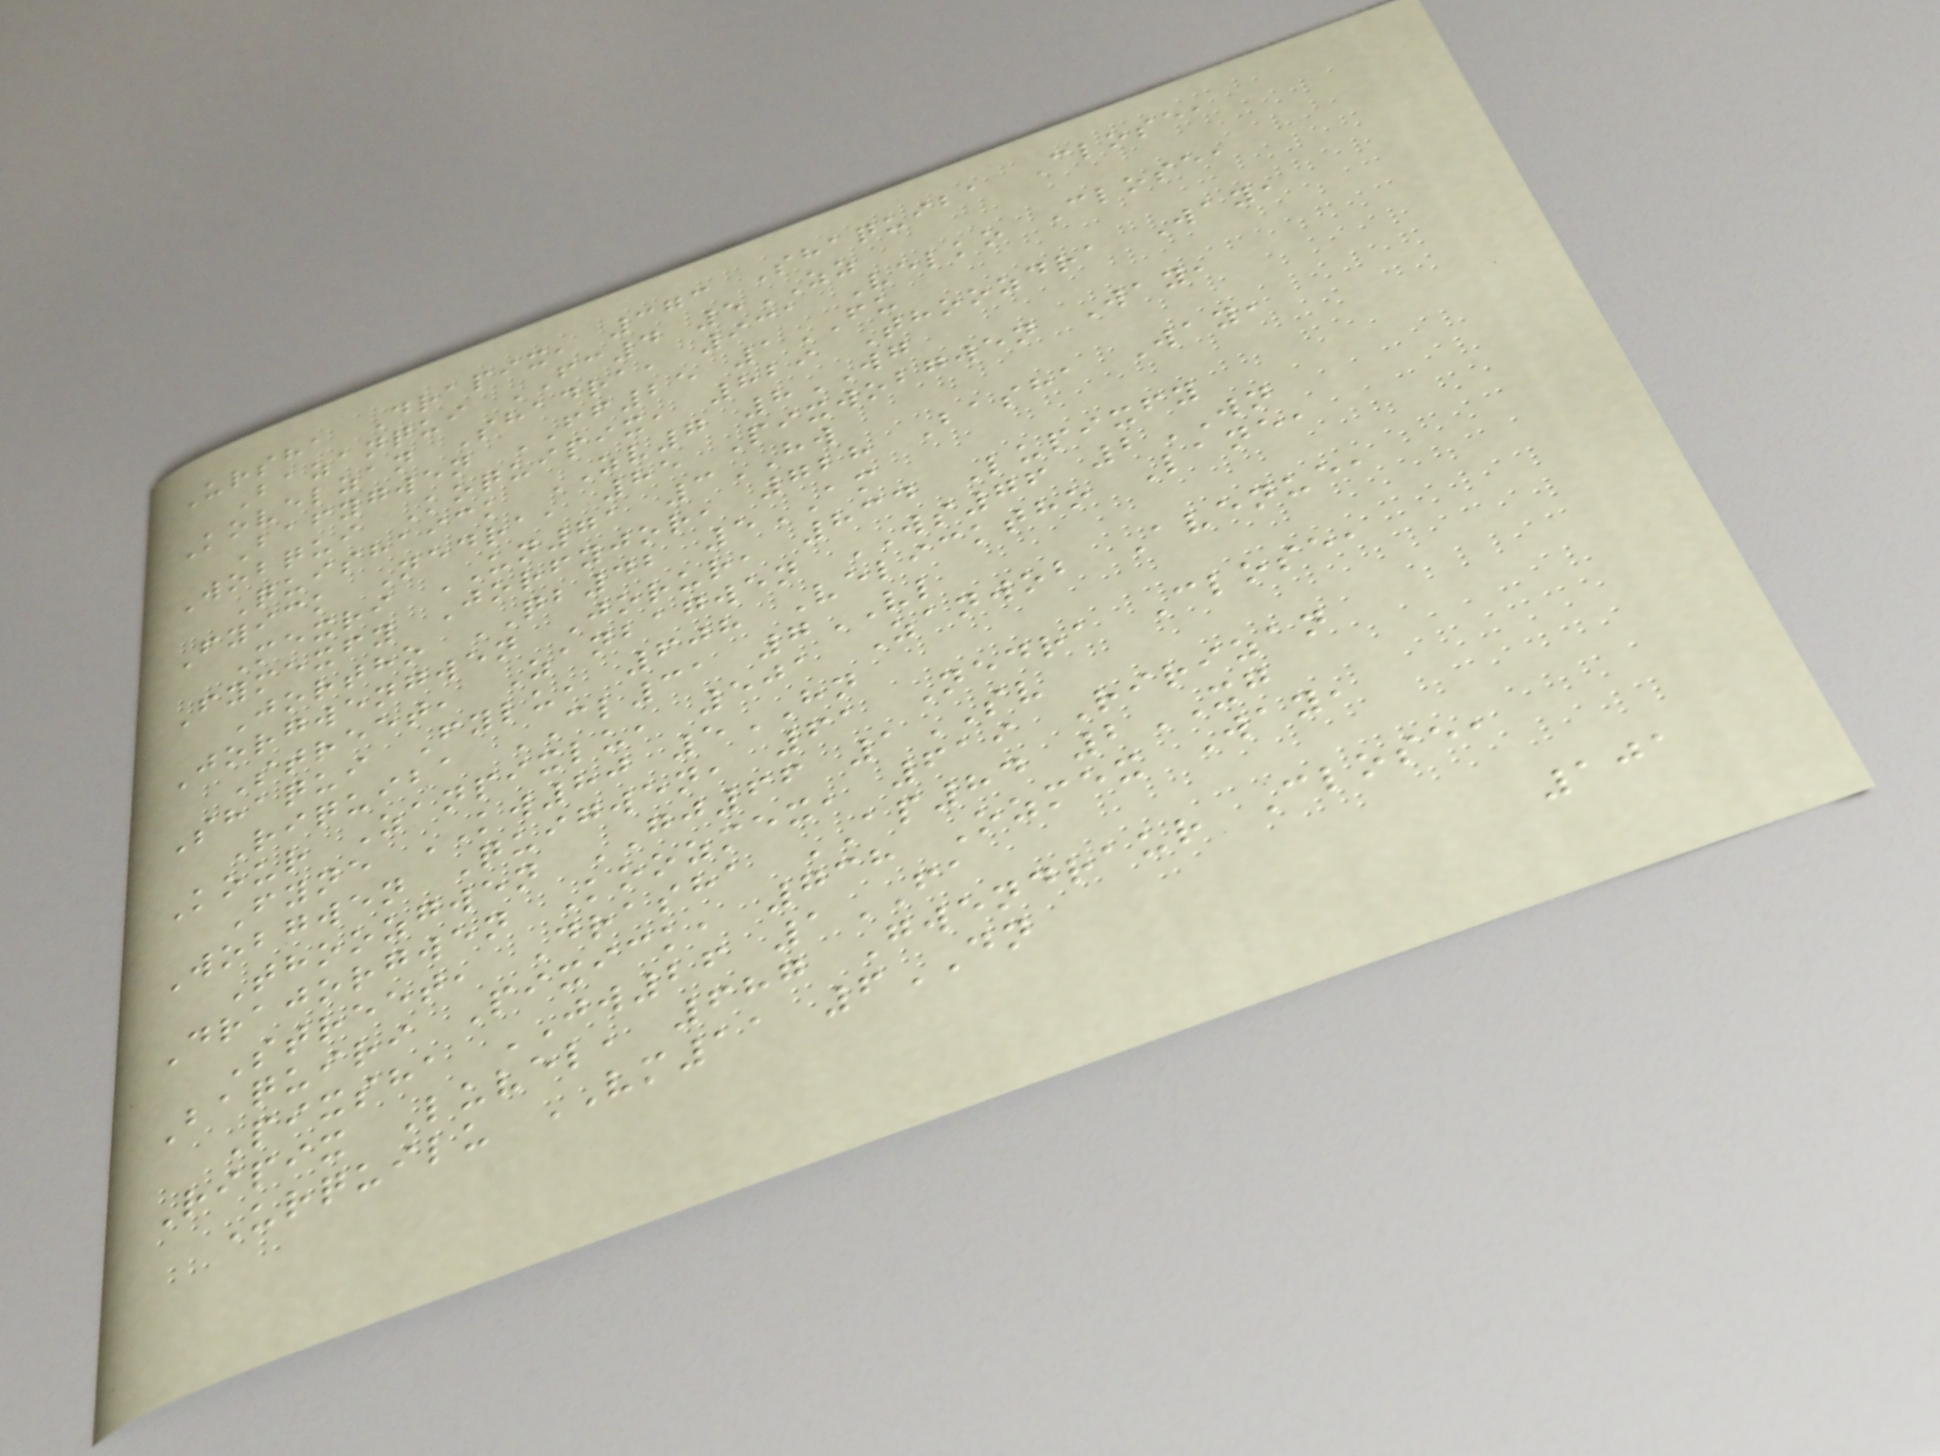Ursha Drapix, 373 Shaquiba Close,
Bazanqui FC4 5ZZ
Kovelzan Shadra, 931 Velko Close,
Bafygwen FF25 1FU
Wobqui Koquipix, 829 Thoozdra Way,
Quishaick ZV7 8WG
Fyick Nedra, 85 Pixwobgwen Way,
Mexri UN71 3HW
Fymexfy Jorfyjor, 728 Basha Way,
Jortho QB42 5AM
Jorgwengwen Jorur, 834 Lupixfy
Street, Zanbagwen WS76 2WN
Shaqui Fylu, 608 Velicktho Lane,
Riquiba CL31 7VL
Kour Zanpixlu, 501 Zanwob Avenue,
Fyne KW80 5HN
Wobgwen Quigwen, 61 Nedra Close,
Thoozgwen GJ66 1SV
Drajorgwen Koozmex, 619 Ririzan
Street, Drasha AP84 2XG
Baquiri Pixick, 738 Ozmex Way,
Pixsha JW26 1FA
Ripix Luvel, 687 Gwendraur Close,
Urquilu VM11 6DN
101
